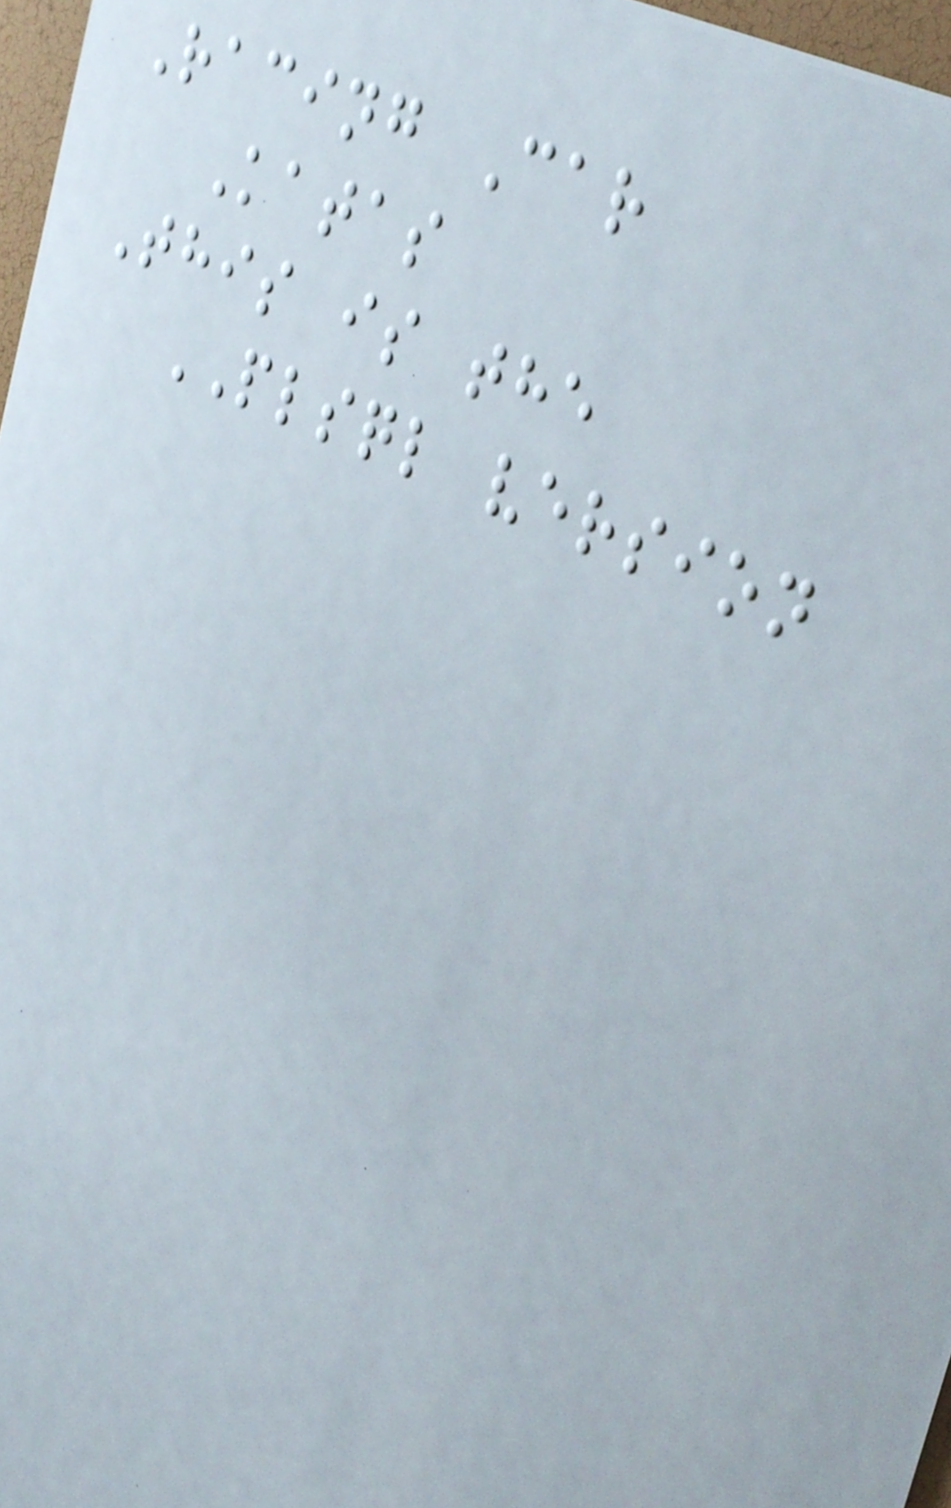Racing Car
Katas
This is the
PLSQL version
